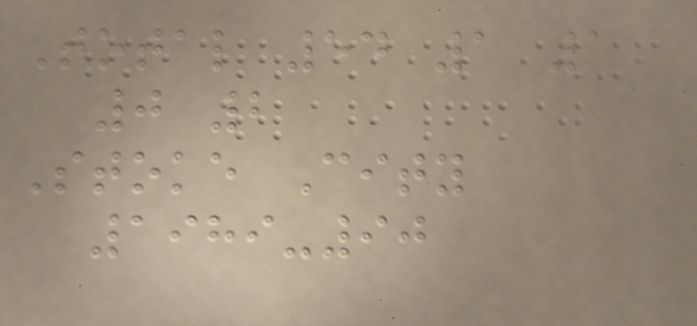Total 54 1 1
0 2
Stoke City
1989-90
